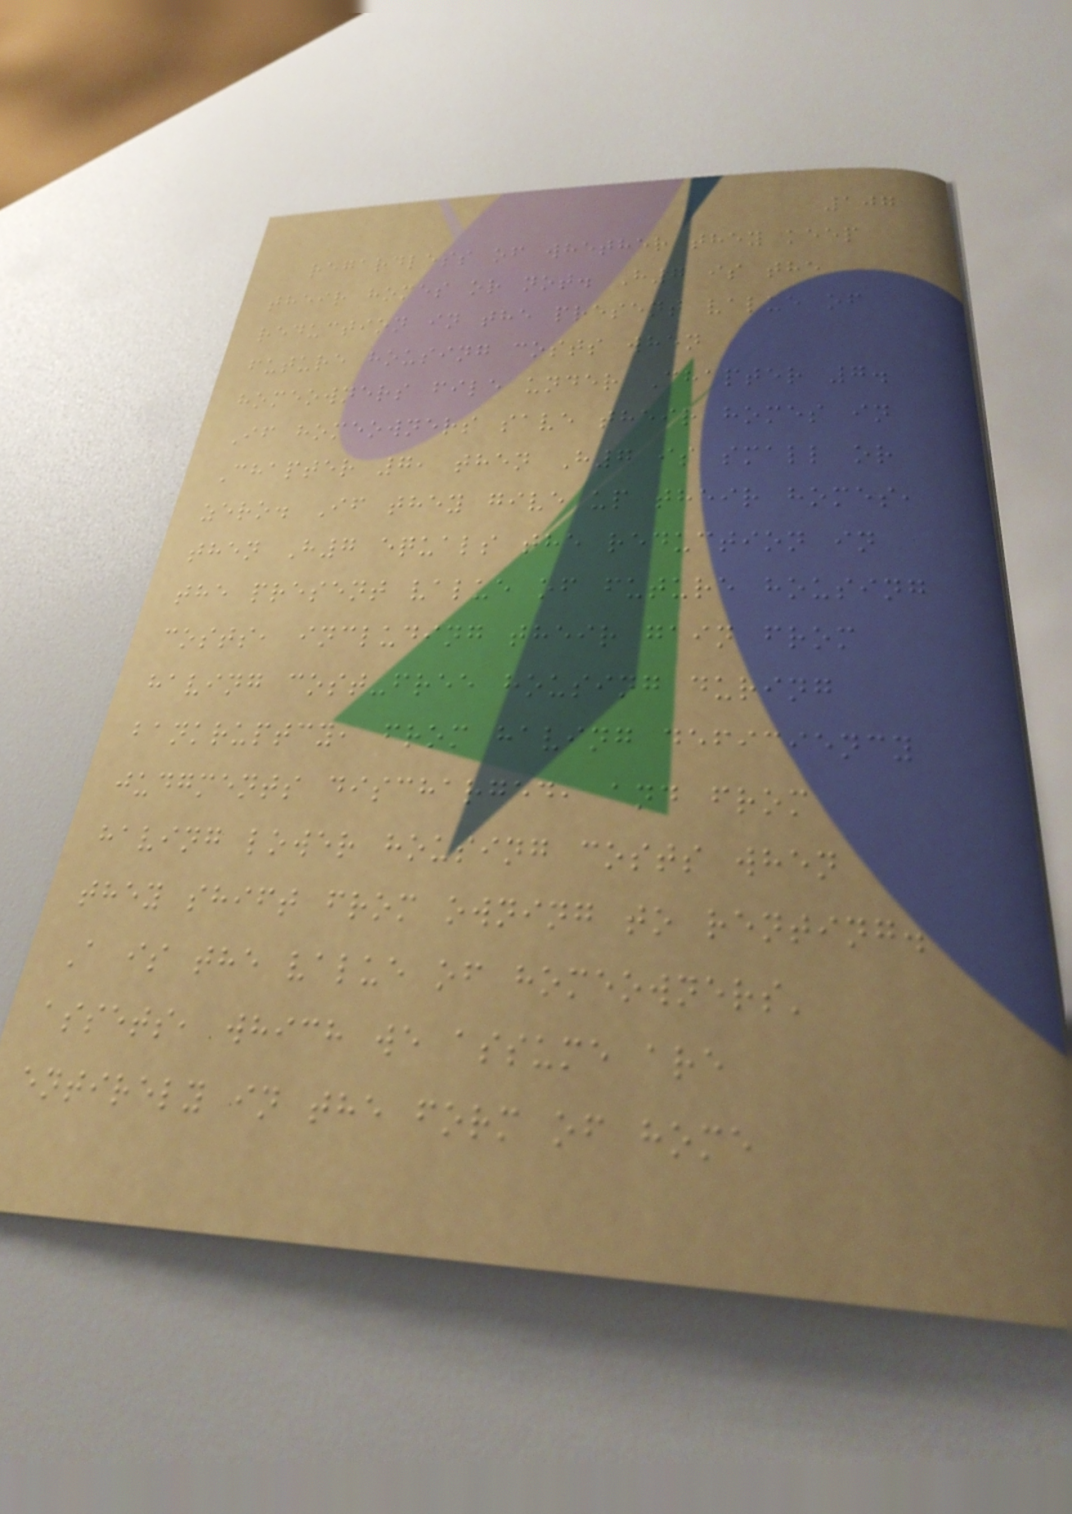107
regardless of whether they keep
their homes or not. H7 is the
reduction in the present value of
future housing costs when
homeowners file under Chapter 7.
If homeowners save their homes in
Chapter 7, then H7 is small or
zero. If they give up their homes,
then H7 equals the reduction in
the present value of future housing
costs, including their gain from
having cost-free housing during
bankruptcy, from having deficiency
judgments discharged, and from
having lower housing costs when
they shift from owning to renting.
A is the value of homeowners'
assets, which we assume are
entirely in the form of home
